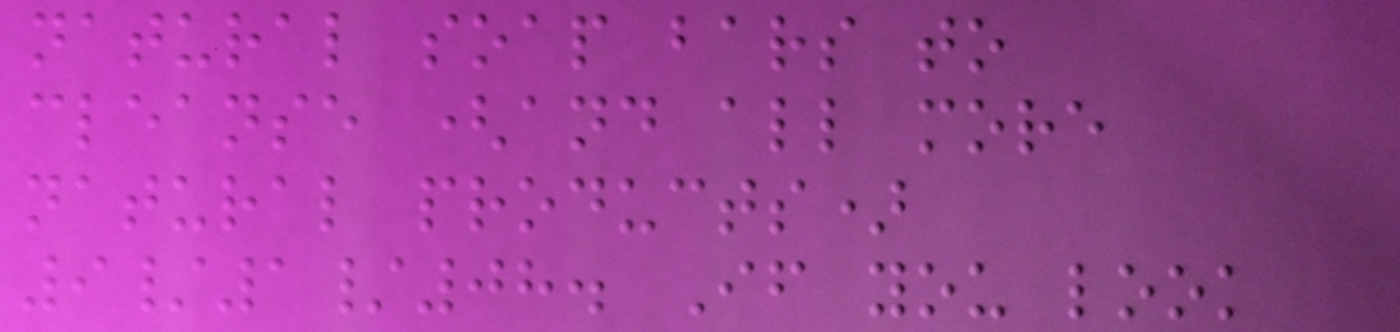natural soap bars to
cleanse (and all more
natural products)
9/1/08. If you look
